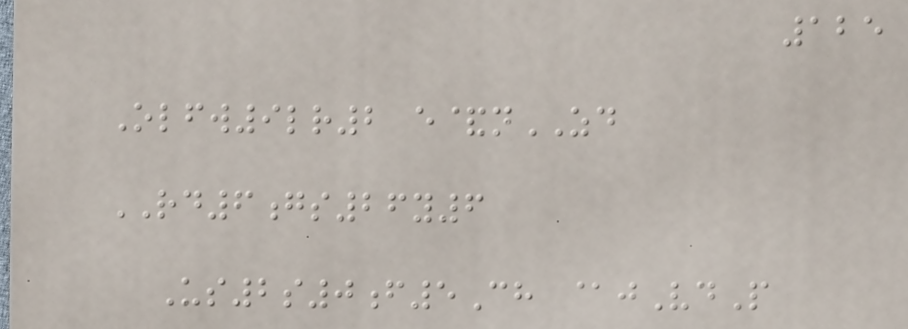125
Olfw9lr2 e&nZD
RD6gs26y6
Us2s0f5Ch @jVdP
